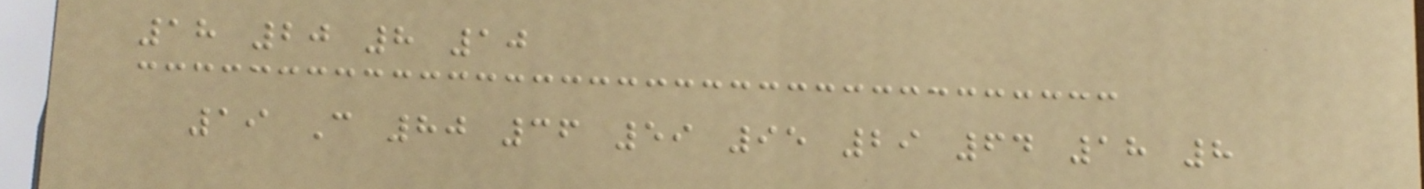18 20 8 10
19 C 80 36 59 95 29 64 18 8
